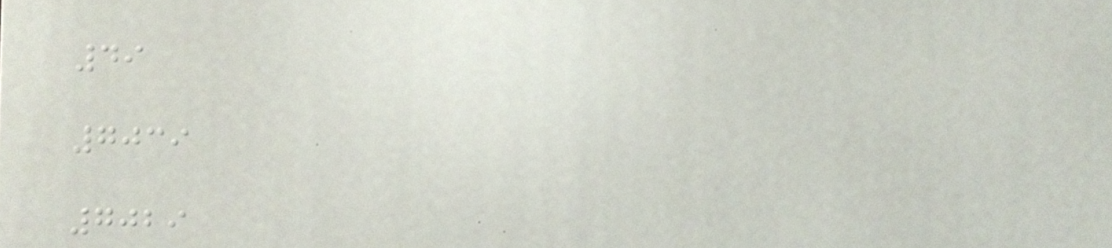49
7039
7029
